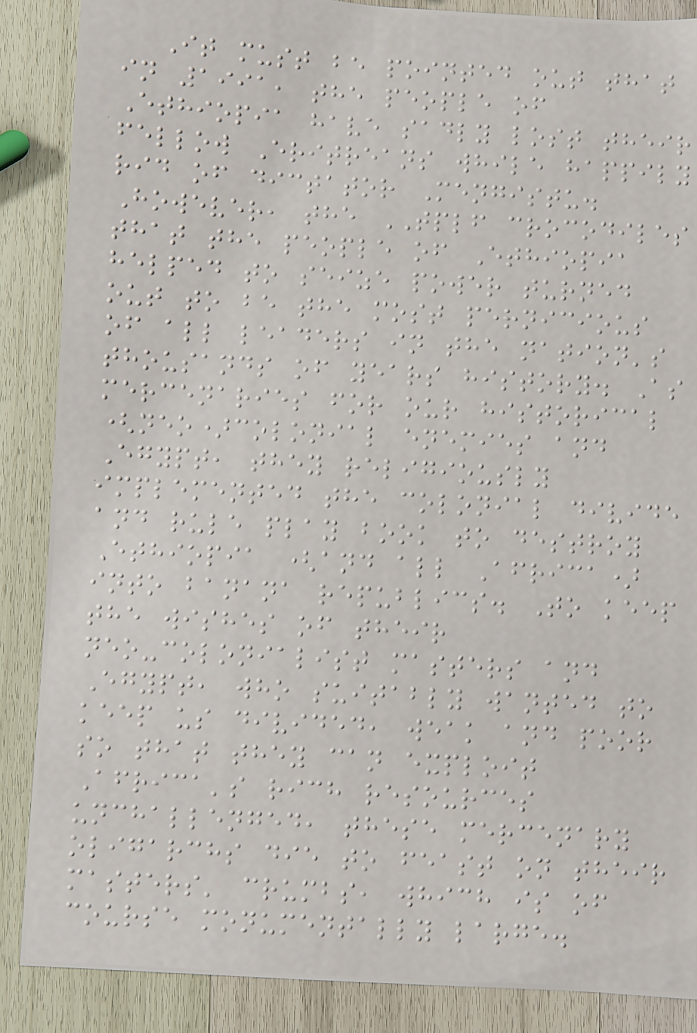It must be pointed out that
in 1991, the people of
Ethiopia have sadly lost their
fellow Eritreans while happily
rid of dictator Mengistu.
However, the TPLF crocodiles
that the people of Ethiopia
helped to seize power turned
out to be the most pernicious
of all leaders in the nation's
thousands of years history. As
mercenaries for our historical
(neo)colonial enemies and
Egypt, they religiously
implemented the colonial divide
and rule play book to destroy
Ethiopia (and all Africa)
into banana republics. To keep
the wishes of their
neo-colonialist masters and
Egypt, who suitably wanted to
keep us divided, weak and poor
so that they can exploit
Africa's rich resources
unchallenged, these mercenary
oligarchs die to feast on their
masters' crumbs, which is of
course monumentally large.
